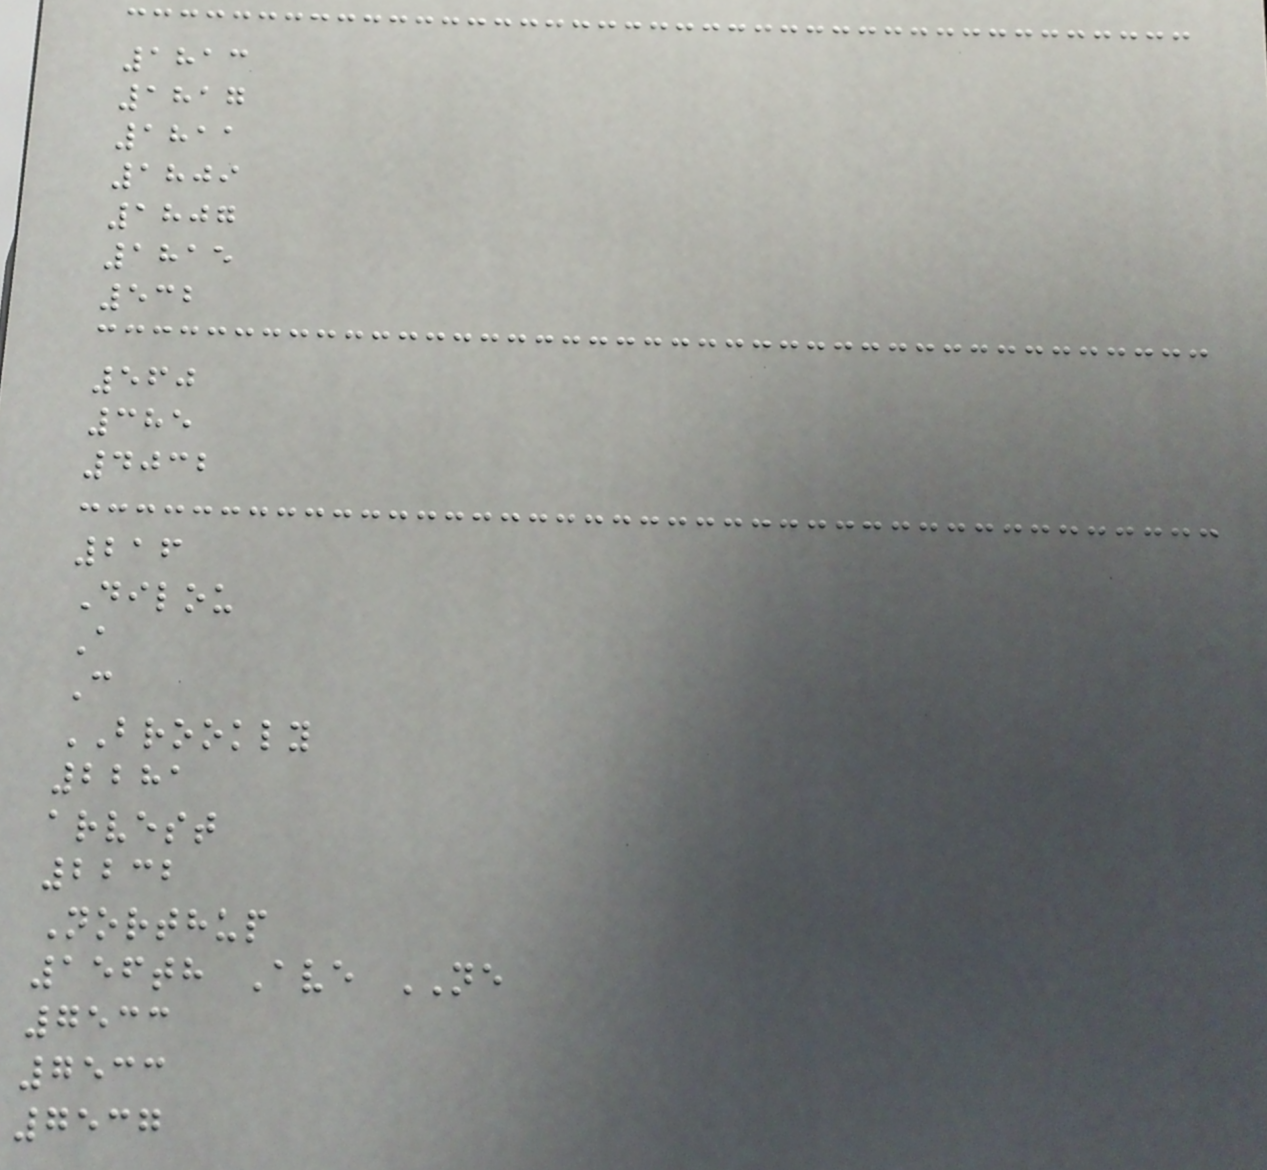1813
1817
1811
1809
1807
1815
532
560
385
4032
216
Dilou
A
C
BROOKLY
2281
arvest
2232
Northup
156th Ave NE
7533
7533
7537
